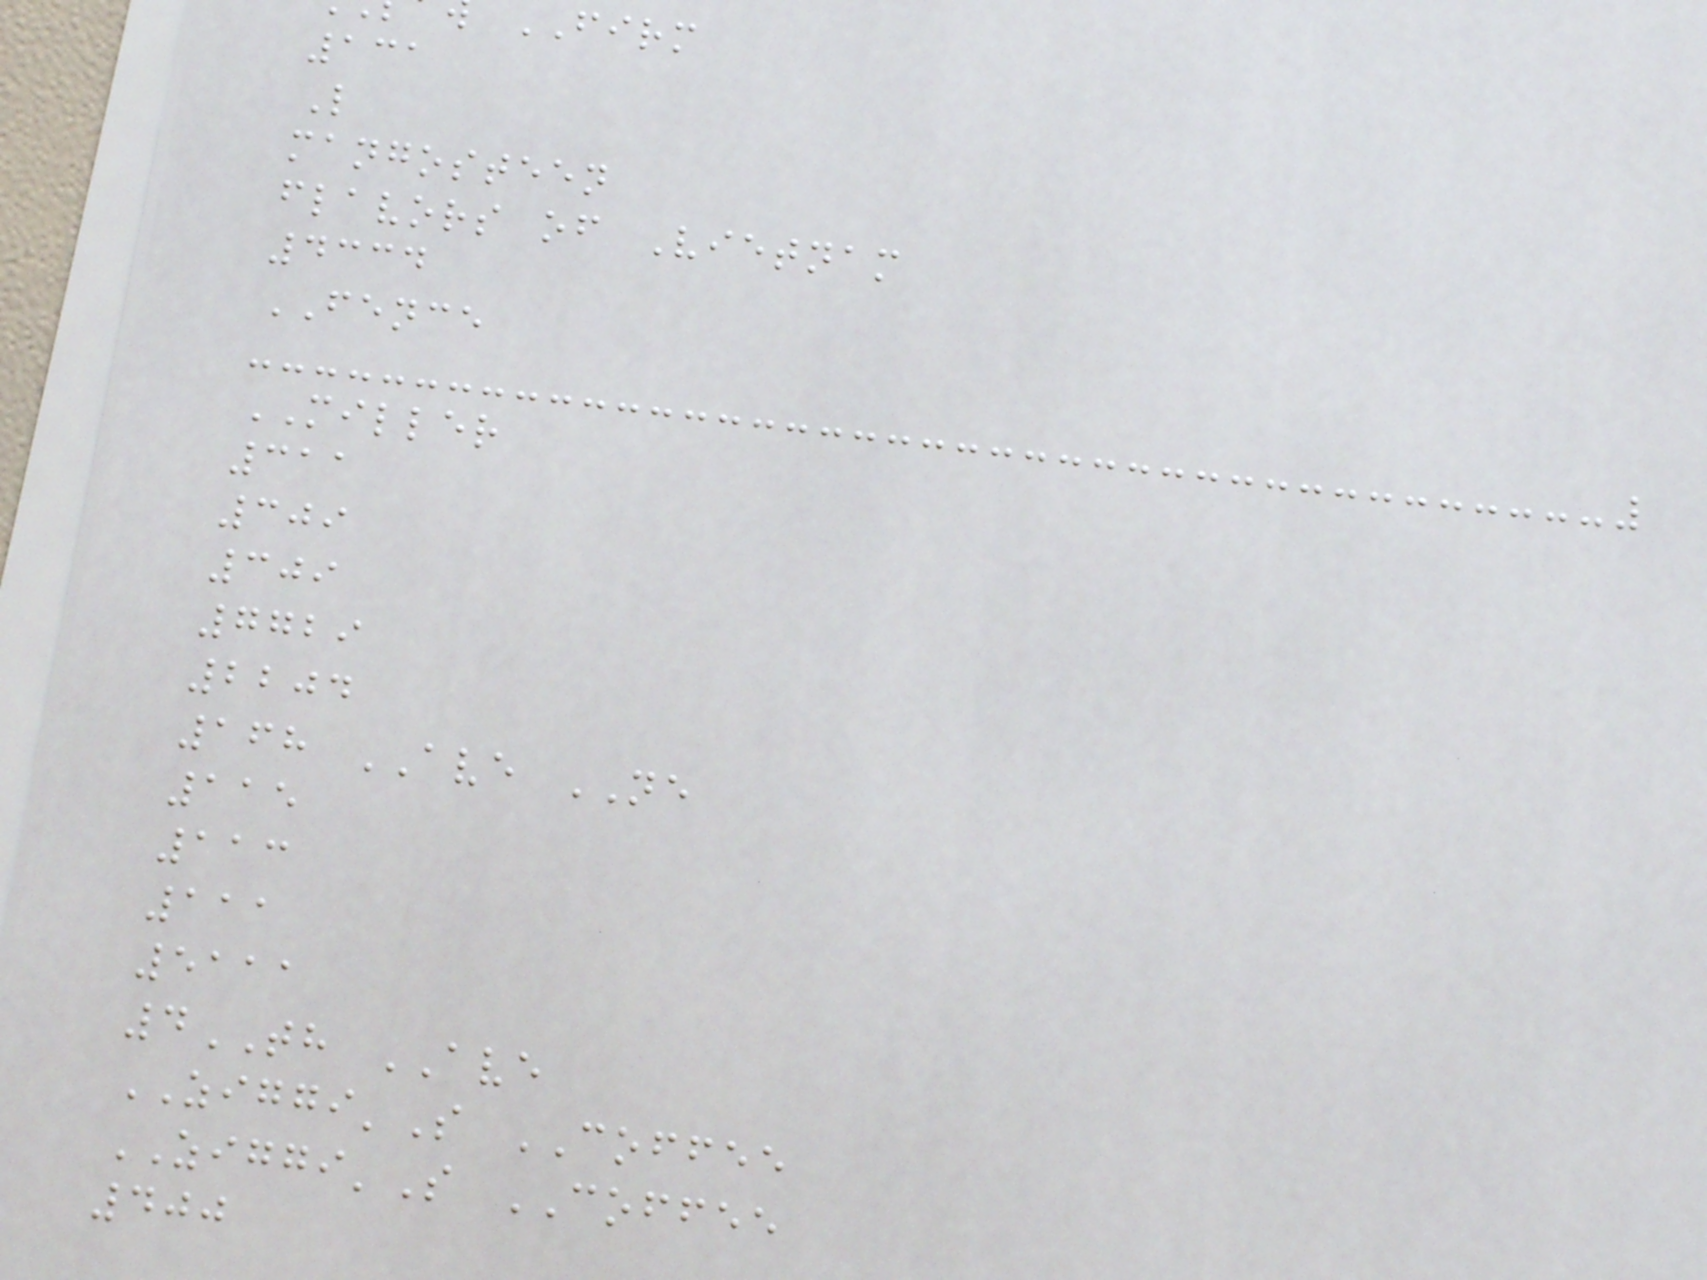FIRM
131
L
mangosteen
flavors of Vietnam
4334
FENCE
MILLER
311
309
309
7729
2204
168 AVE NE
115
113
111
5111
4TH AVE
ZIGGI'S COFFEE
ZIGGI'S COFFEE
400
